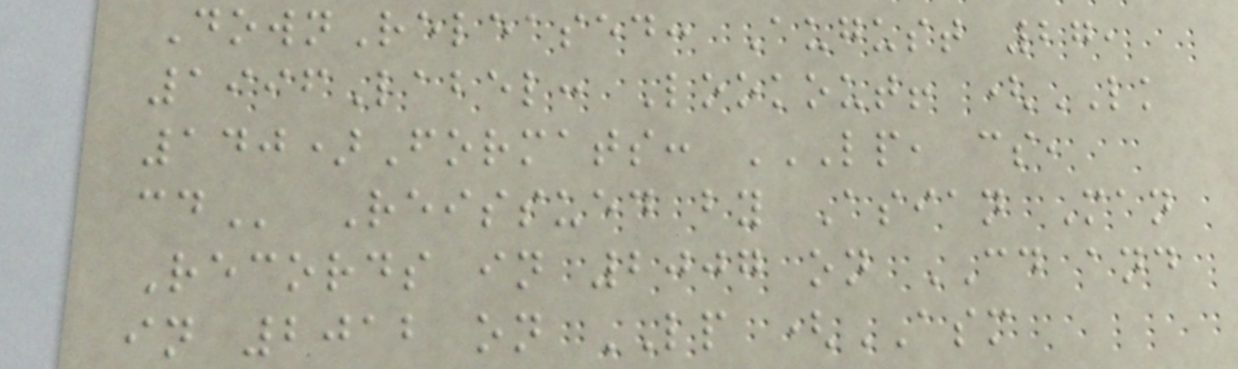DownReleased: August 27,
1996Label: Lookout! (LK
140)Formats: LP, CS,
CD Reissued by Asian Man
Records in 2007 on CD and
in 2012 on LP (ASM
